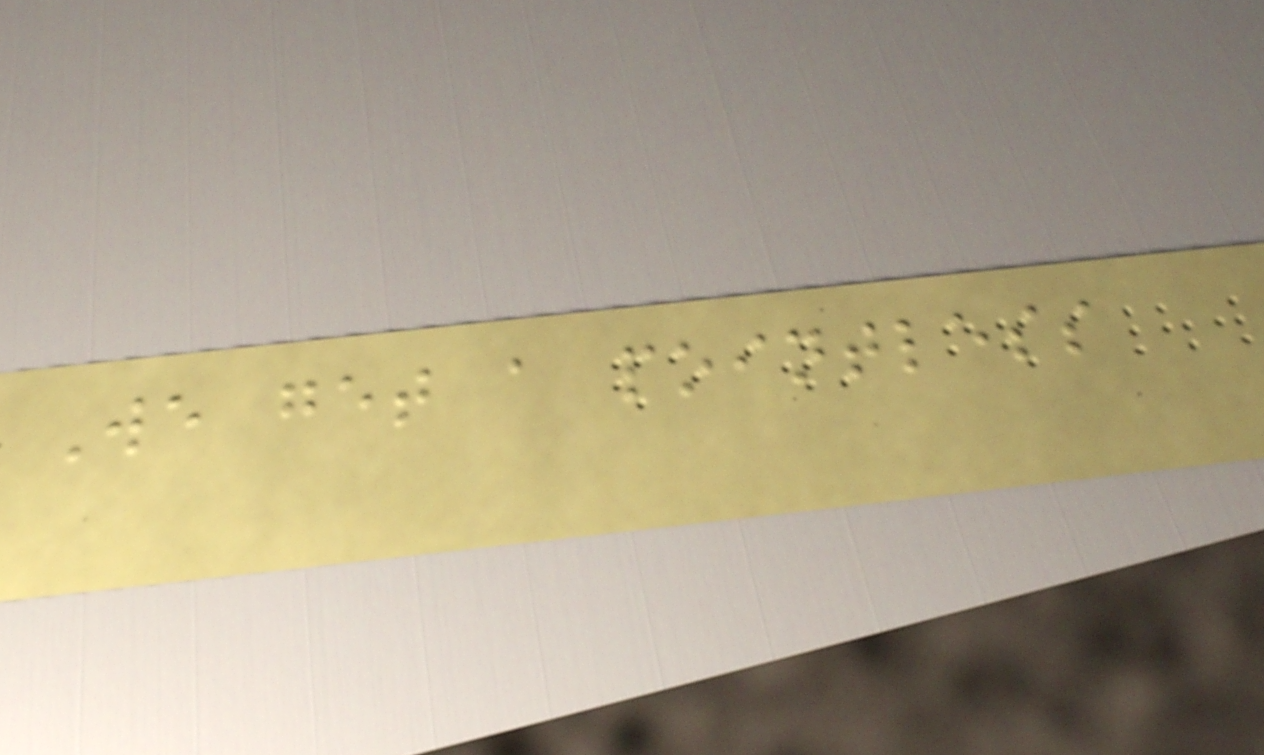We get a pointless
